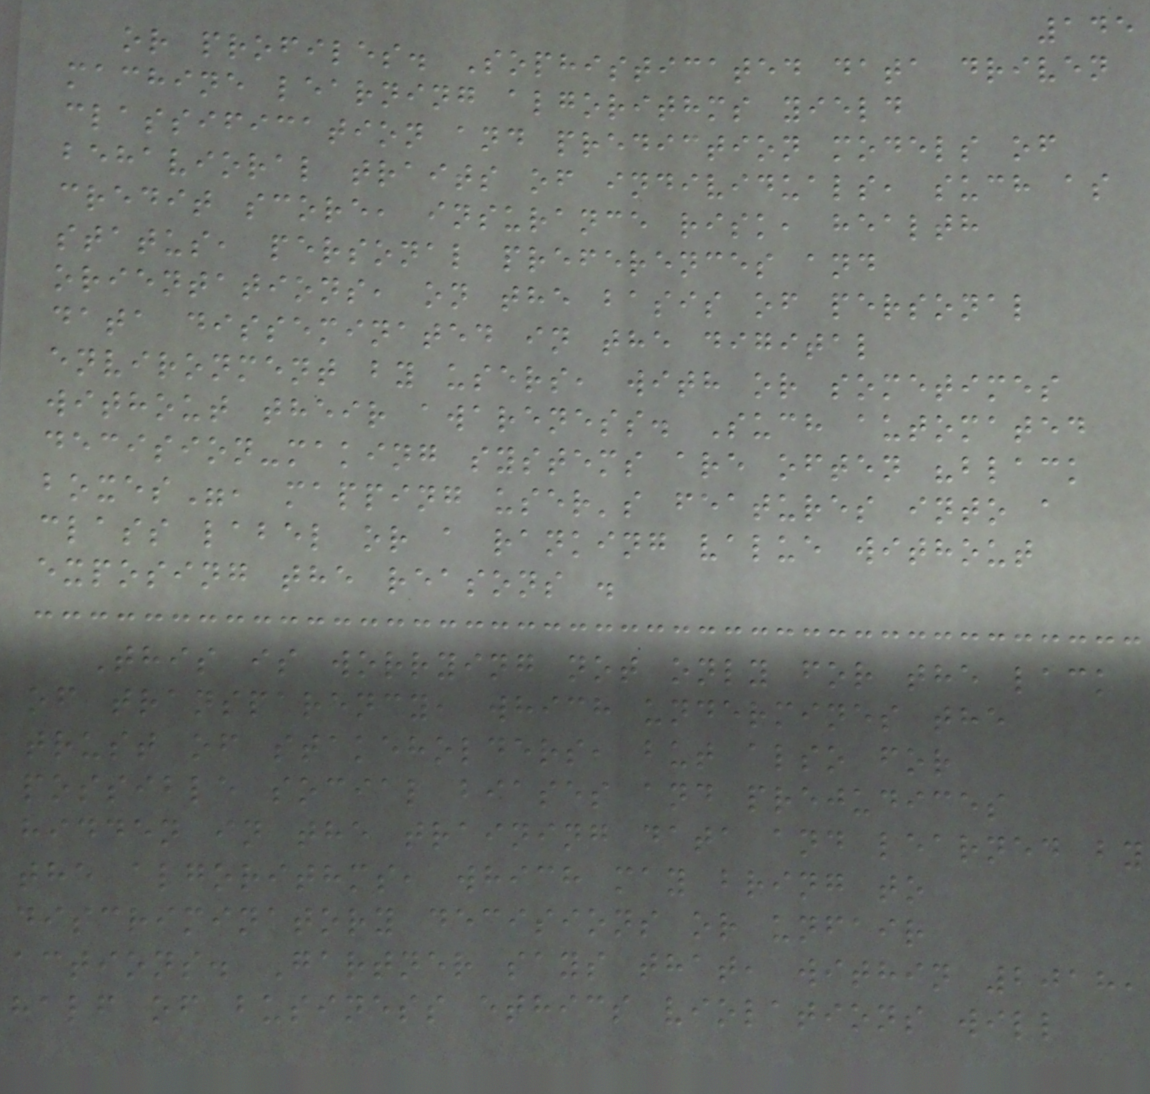145
or profiles. Sophisticated data driven
machine learning algorithms yield
classification and prediction models of
behavioral traits of individuals, such as
credit score, insurance risk, health
status, personal preferences and
orientations, on the basis of personal
data disseminated in the digital
environment by users, with or sometimes
without their awareness. Such automated
decision-making systems are often "black
boxes", mapping user's features into a
class label or a ranking value without
exposing the reasons .
This is worrying not only for the lack
of transparency, which undermines the
trust of stakeholders, but also for
possible social biases and prejudices
hidden in the training data and learned by
the algorithms, which may bring to
discriminatory decisions or unfair
actions. Gartner says that, within 2018,
half of business ethics violations will
